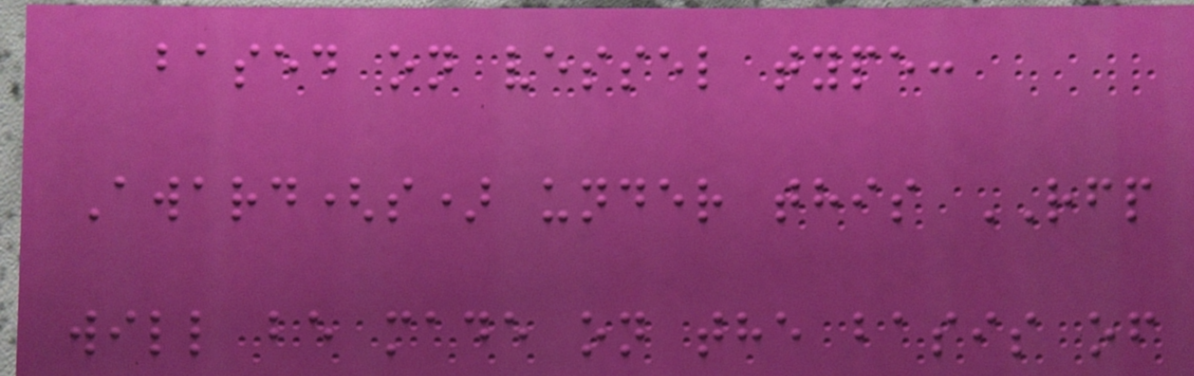based on vessel type:
Award(s) under this RFP
will be made on the basis of
